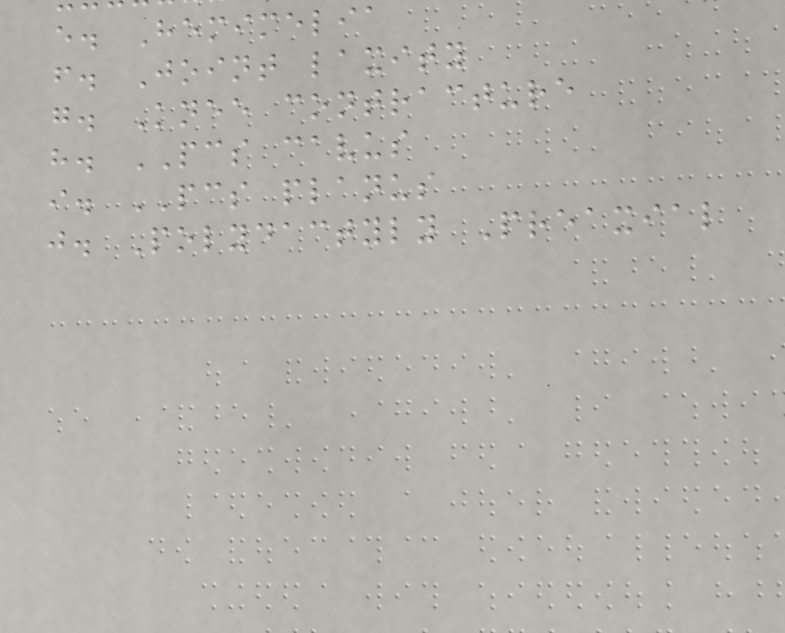e. Hemimelia
f. Joint laxity
g. Knee contracture
h. PCS cavus
i. PCS planus
j. Polydactyly Preaxial
